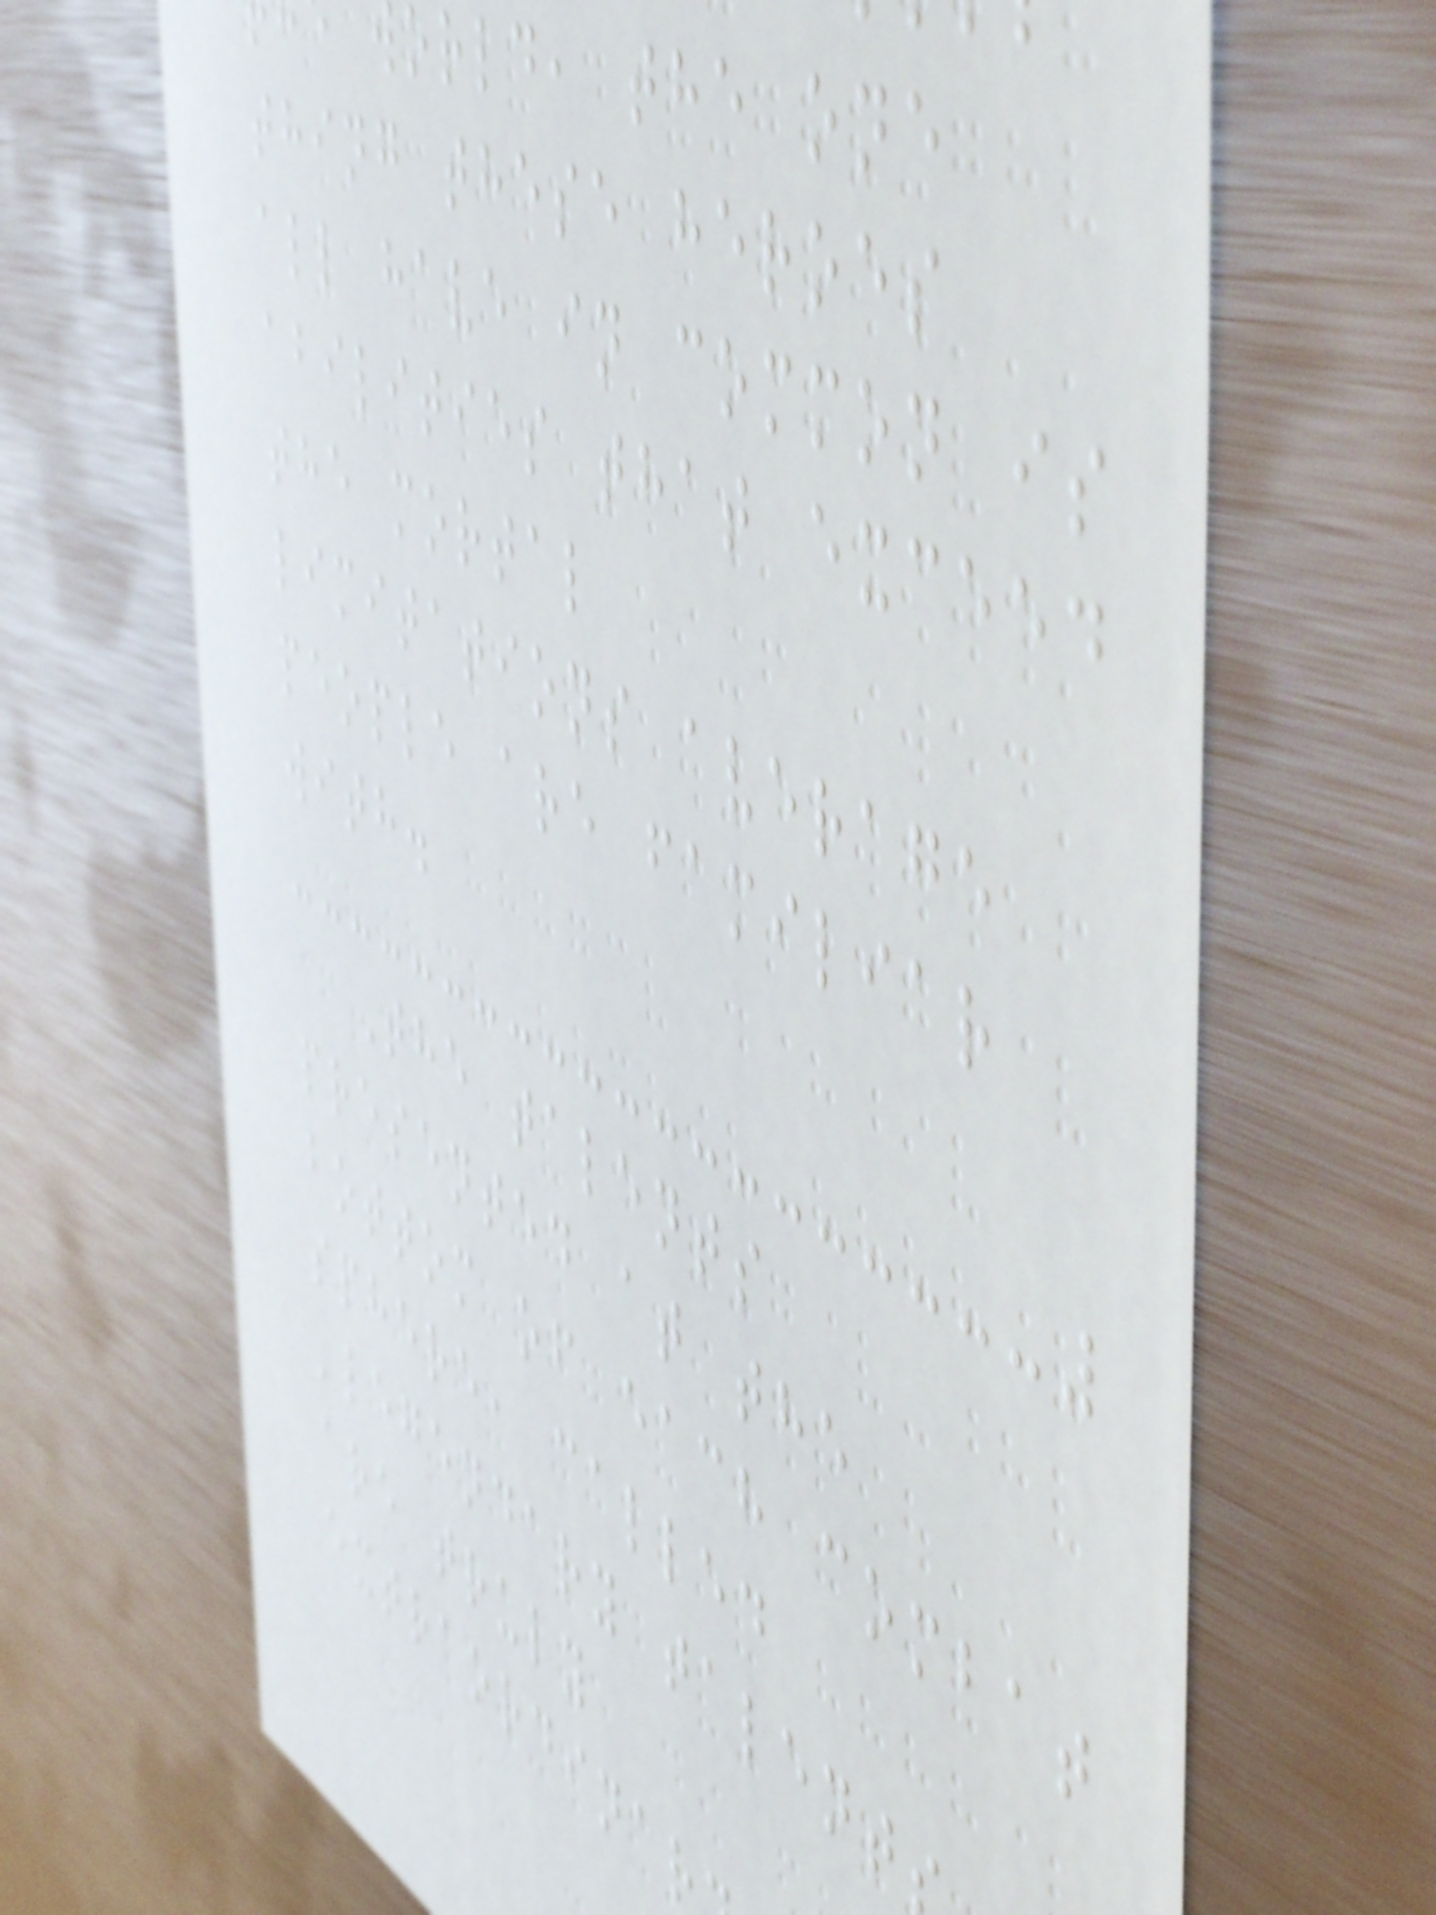world, the one
thing these heroes
all have in common is
abilities that exceed
the mortal
limitations average
people are familiar
with.
The talents
presented at the
bottom of each combat
sphere, called
'legendary talent
are truly
extraordinar
